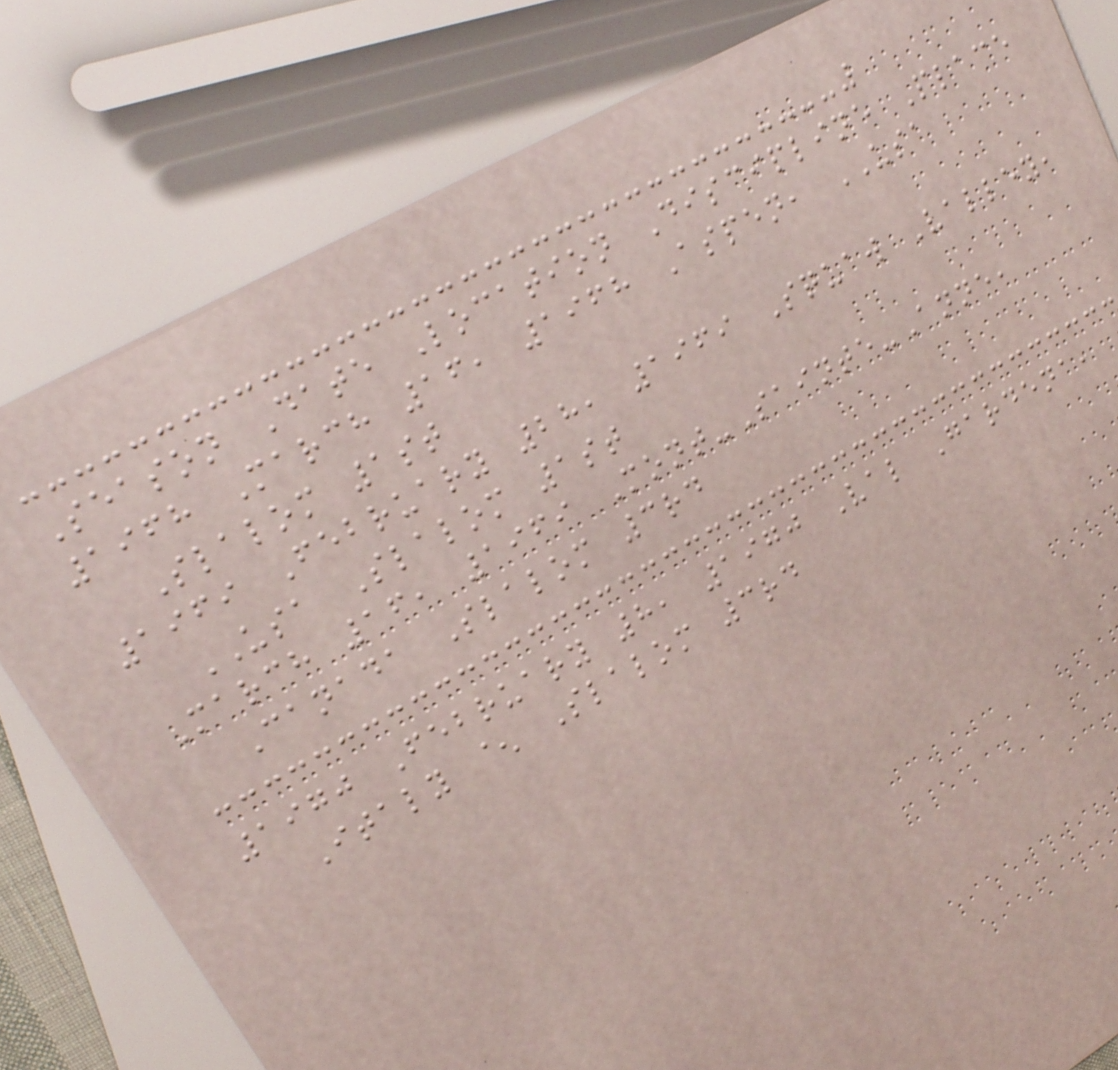Season Date Location Discipline Place
1968 March 16, 1968 Aspen, USA
Slalom 1st
1969 February 28, 1969 Squaw Valley,
USA Slalom 1st
March 16, 1969 Mont-Sainte-Anne,
Canada Slalom 3rd
1970 February 8, 1970 Val Gardena,
Italy ^ Slalom 3rd
